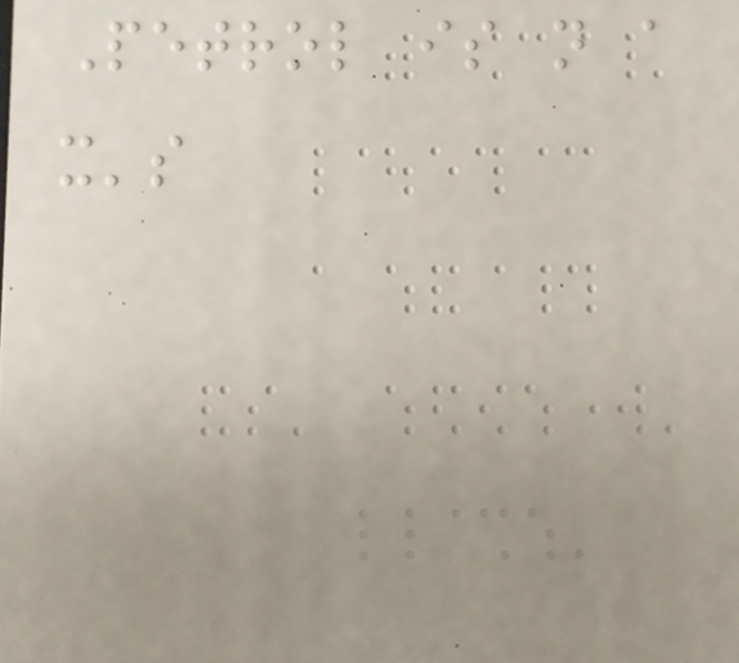Petrol is not a
it's
